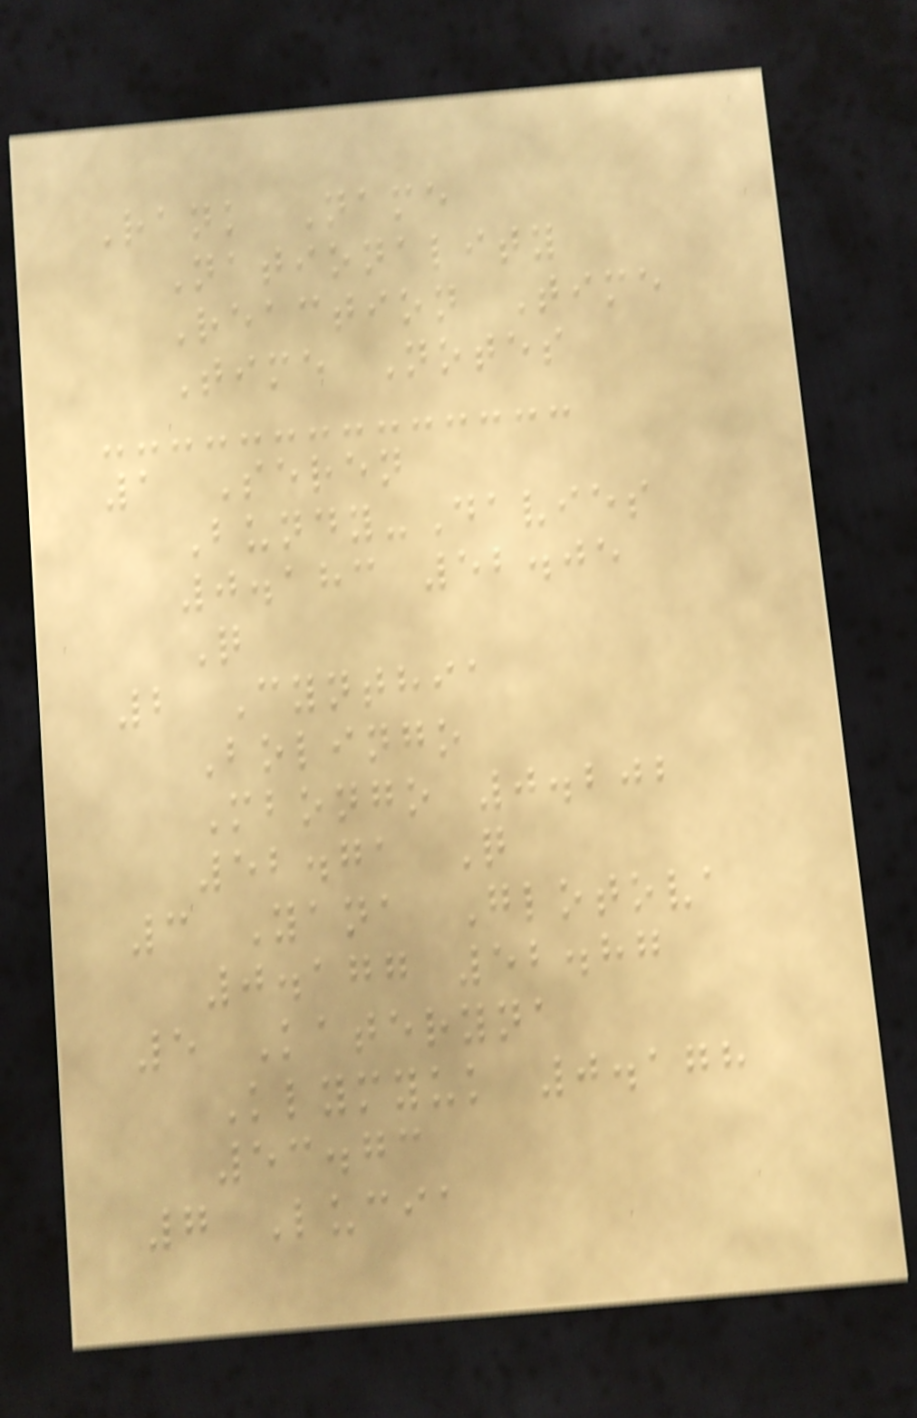Rank Name
Nationality
Reaction Time
Time Notes
1 Seren
Bundy-Davies
0.183 52.05
Q
2 Cynthia
Bolingo
Mbongo 0.202
52.71 Q
3 Yana Glotova
0.177 52.87
5 Kateryna
Klymyuk 0.178
53.73
7 Lucia
